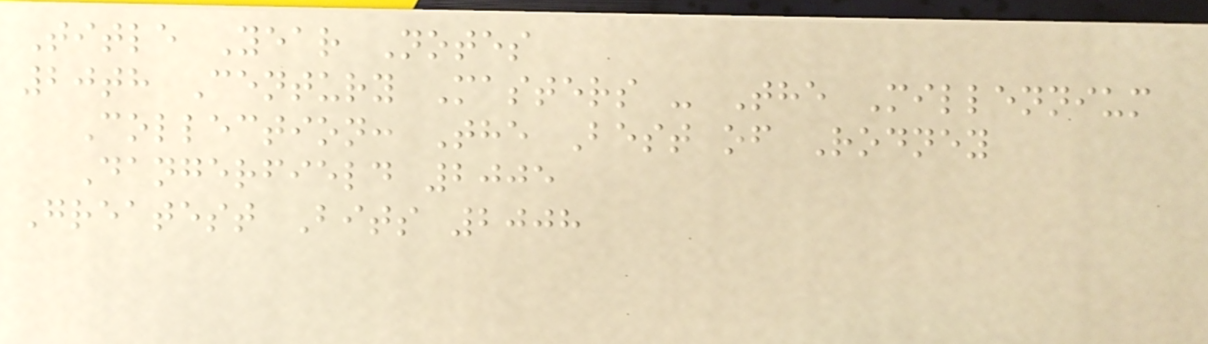Title Year Notes
20th Century Masters - The Millennium
Collection: The Best of Rodney
Dangerfield 2005
Greatest Bits 2008
